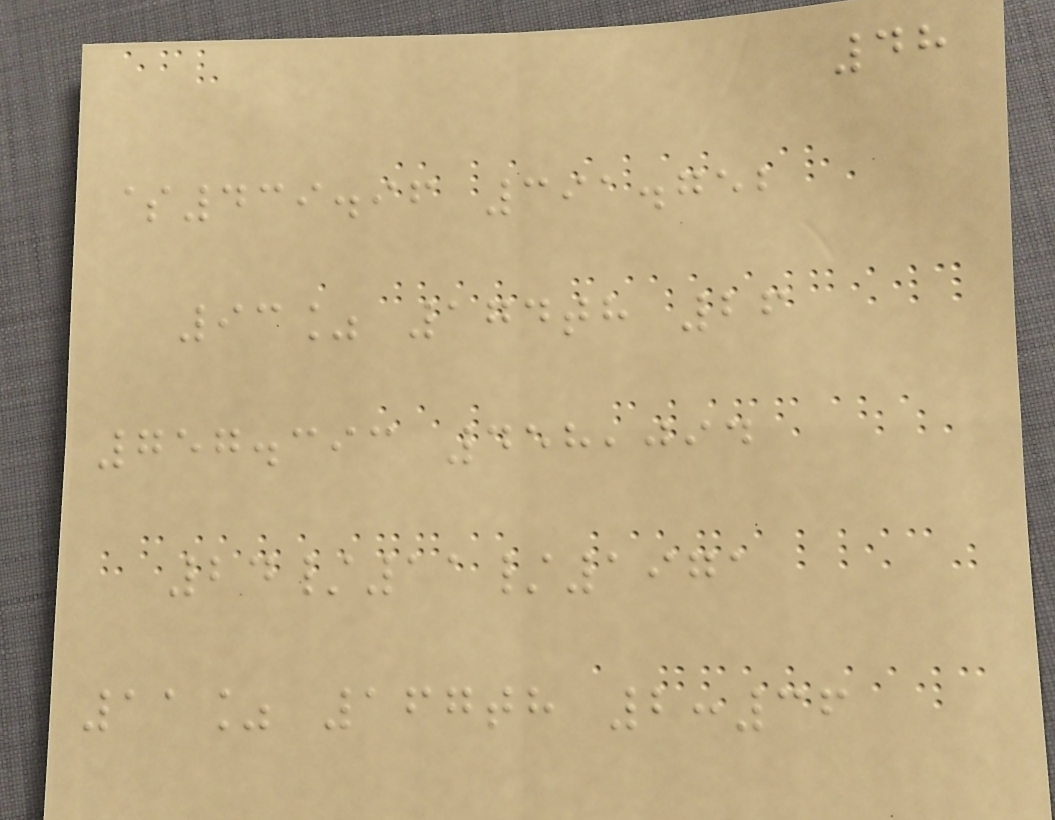48
$439.96 391.752
93% 174th 26
757.393 458,094
24/11/1971
11% 167th 2:36
